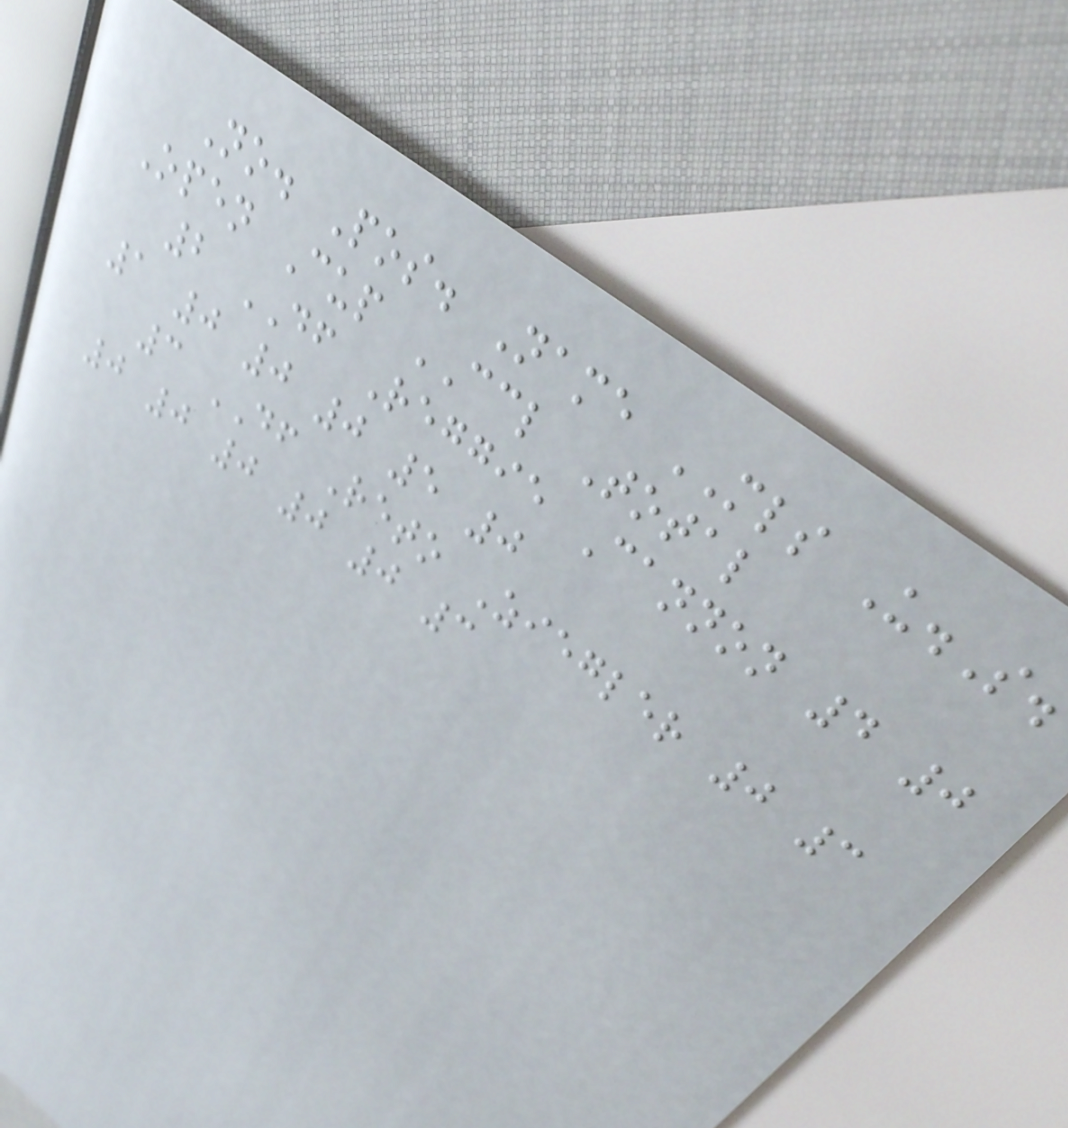No. Pos. Name MLS U.S.
Open Cup CCL Total
2 DF Reggie Cannon 4 0
1 0 0 0 5 0
3 DF Reto Ziegler 0 3
0 0 0 0 0 3
